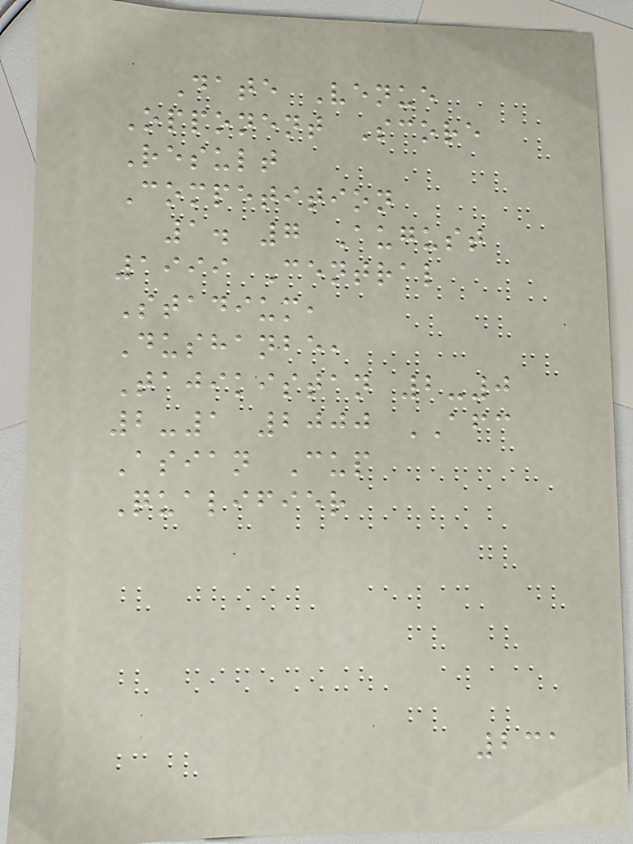Date Venue
Opponent Score
Result
Competition
1. 7 August
1999 Central
Stadium,
Dushanbe,
Tajikistan 2-0
2-1 2000 AFC
Asian Cup
Qualifier
231
